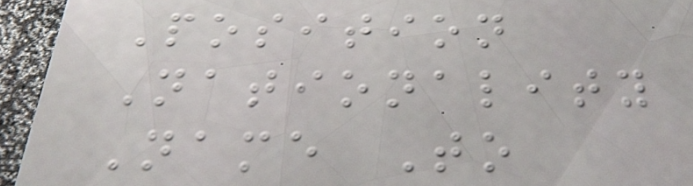Position
Nationality
Name To
